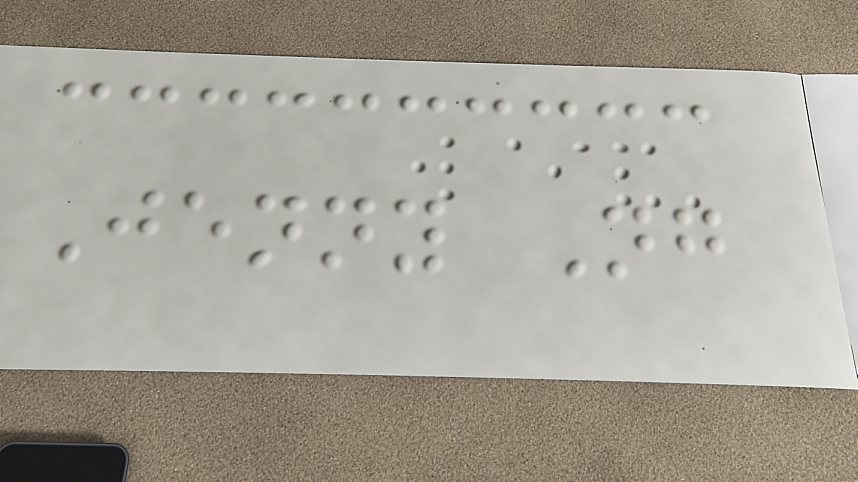Jenny Ng
